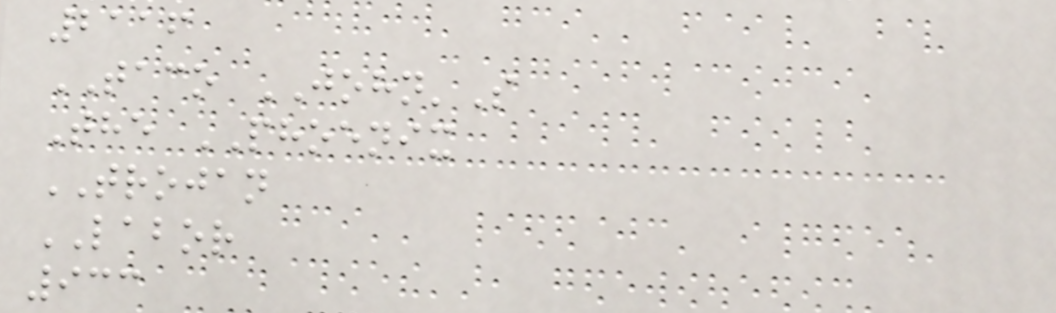2116
TACO JOHN'S
The PHOENIX
TROJAN
LABOR
933
